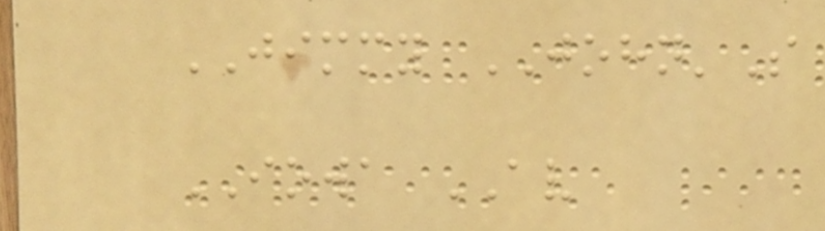JIMMY JOHN'S
IOWA AV
